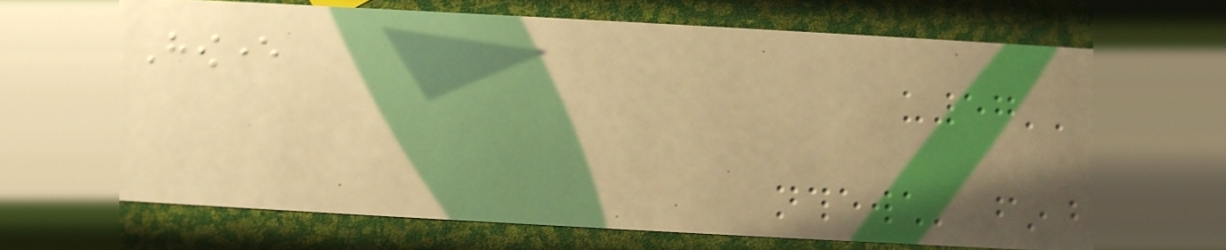However
